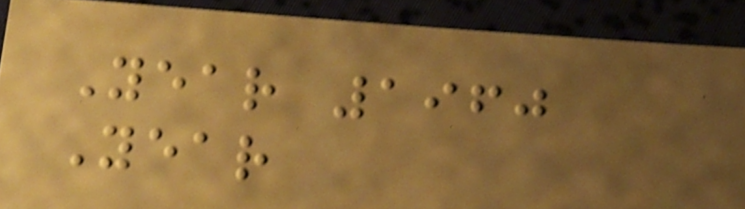Year 1960
Year
